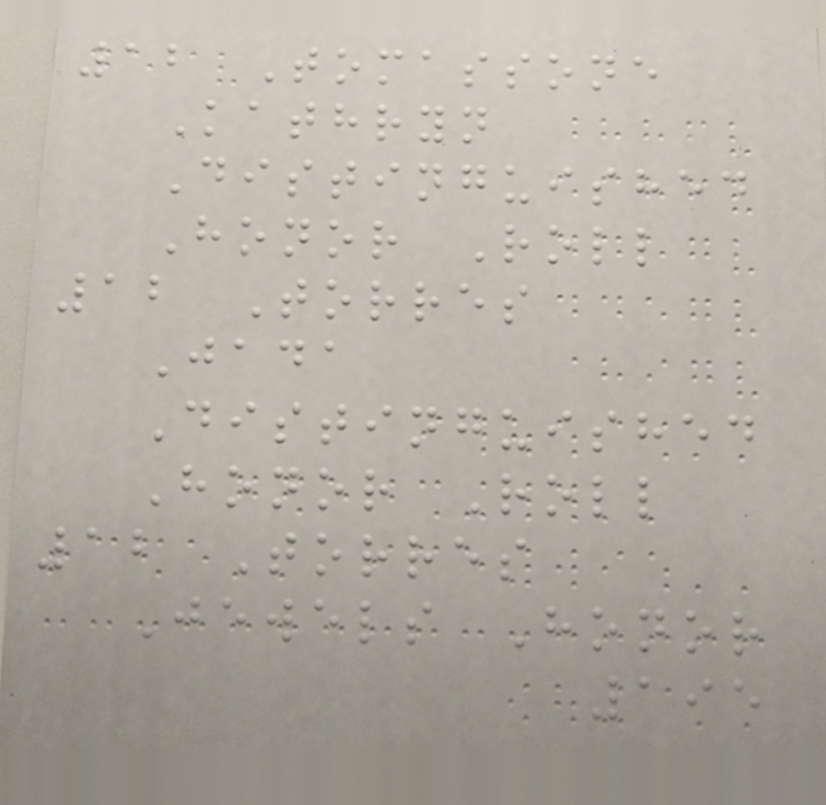12 Tomassone
Kathryn
Distinguished
Honor Roll
12 Torres
Jada
Distinguished
Honor Roll
12 Torres
Jewels Honor
195
